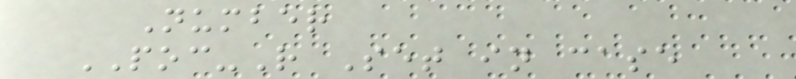Number
POC-R Set in case
